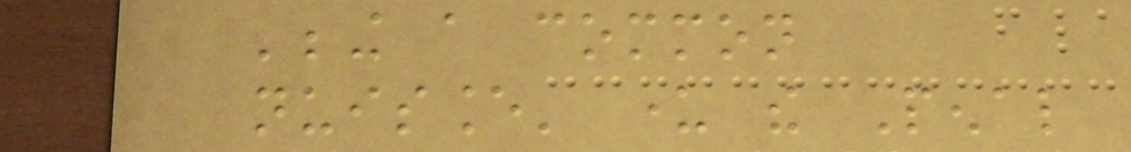'being a common
nuisance' under the Penal
